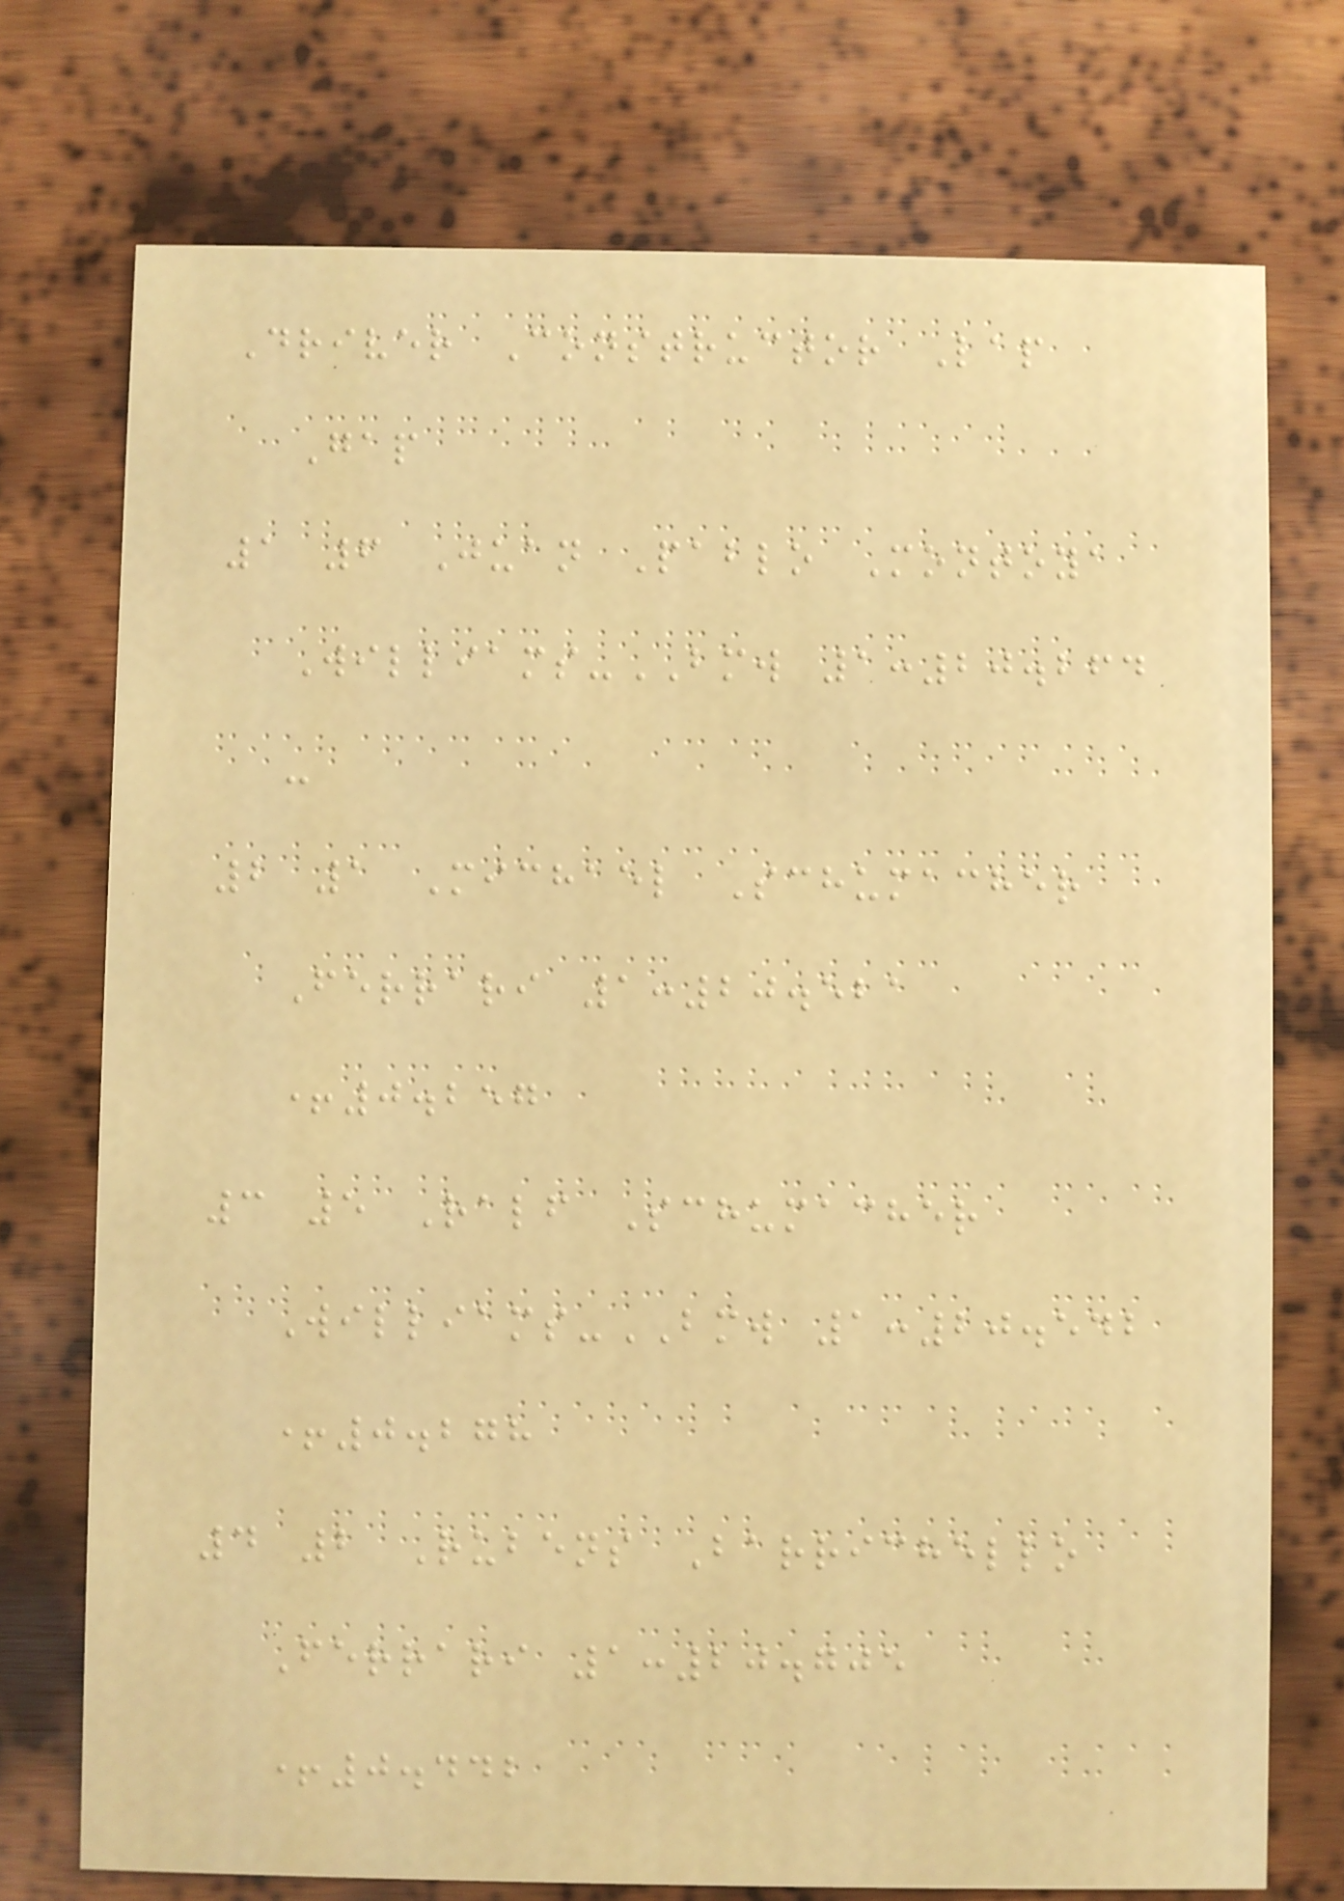Driver Constructor Lap
Gap
1 6 Juan Pablo Montoya
Williams-BMW 1:20.264
-
2 1 Michael Schumacher
Ferrari 1:20.521
+0.257
3 5 Ralf Schumacher
Williams-BMW 1:20.542
+0.278
4 2 Rubens Barrichello
Ferrari 1:20.705
+0.442
